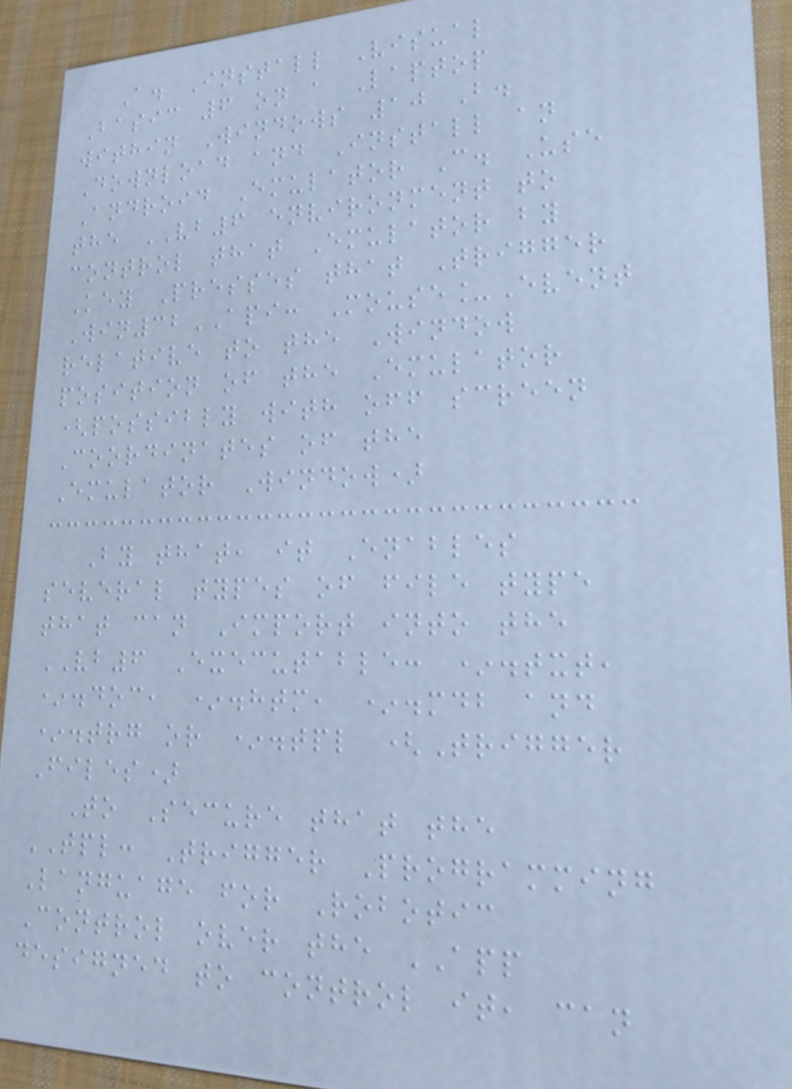A. Install Visual
Basic 6 on a Laptop
within Windows 10 B.
Download and Install an
Android Emulator C. Use
the VB6 environment to
control that Emulator by
Key Presses that Trigger
Win32API: Mouse_Event
relative to the Window
position of the Emulator
(possibly with off screen
Coordinates of the
Emulator Window)
By that, it Enables
several types of file type
that can Import into the
VB6 Executable: *.txt,
*.doc, *.htm, *.mdb and
*.trg or *.tpl (Trigger
Files)
To Secure that the
TPL: Trigger Programming
Language for Robotic
Control over the APP
designed to control it, can
